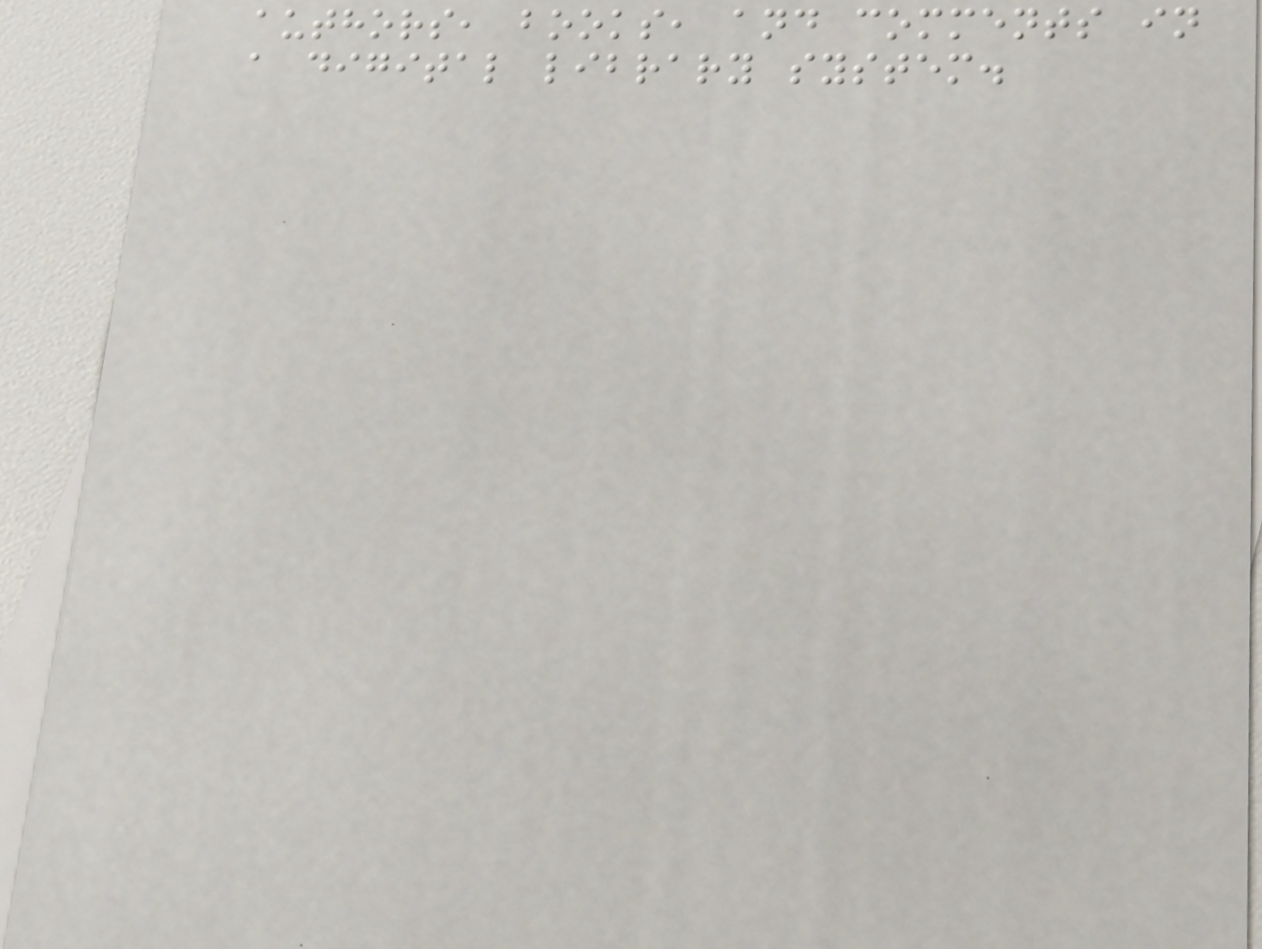authors, books, and comments in
a digital library system.
